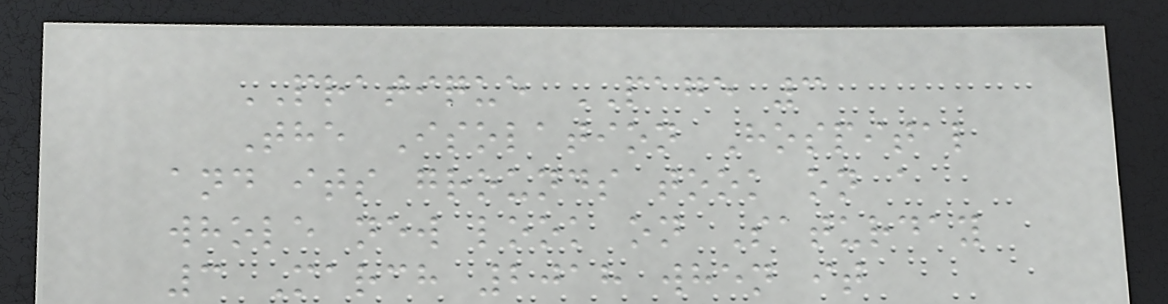PRATIQUE PAGE 3
The Isolation Hospital
and its grounds took on a
whole new look on Saturday
3 March 2018 when it
